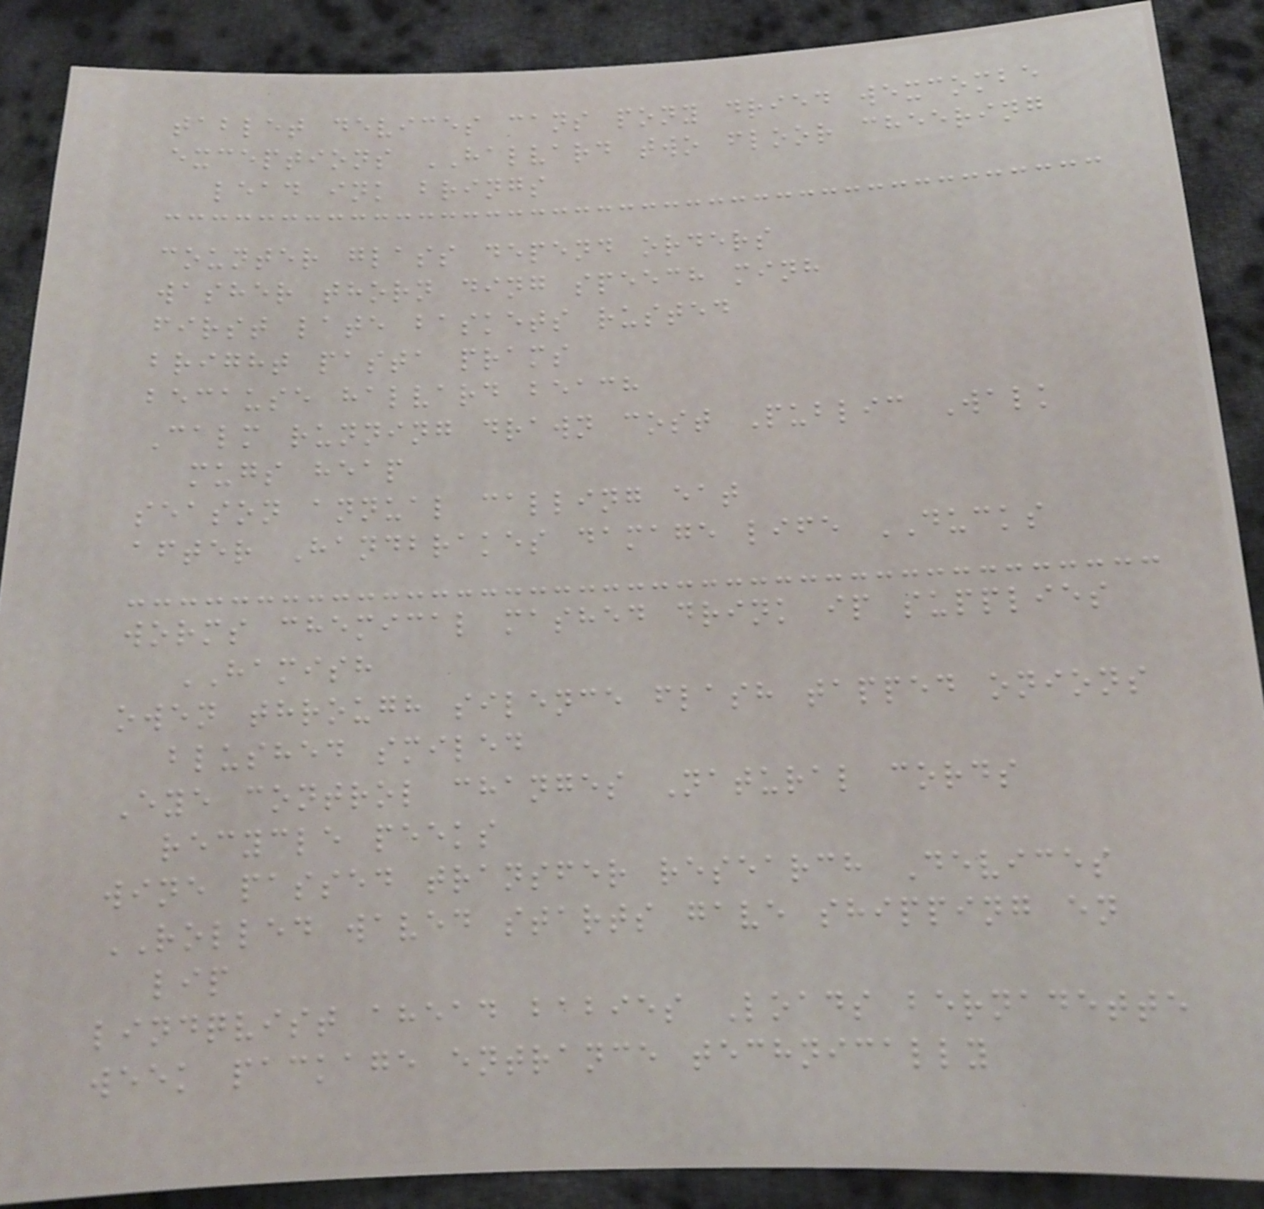tablet devices cans pony dried wexcombe
exceptions HALVARD two floor cheering
lead ink brings
counter glass depend orders
washer thorn ding speech minh
first late baskets rusted
bright pasta prams
because halvard beach
Calm running drawn cost Public Walk
mugs heap
season annual calling eat
after Handbrakes damage life DUCKS
worms chemical mashed drink ip supplies
HAMISH
owen through silence flash tapped onions
blushed smiled
Eye control changes Natural cords
recycle peeks
wine passed transfer research Devices
ROLLED waved starts gave shipping en
lip
lindqvist ahead babies Loads bernadette
week package entrance technically
